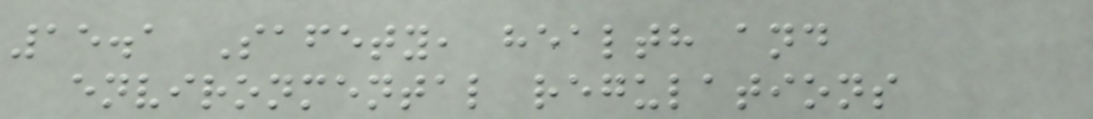15.1 Safety, health and
environmental regulations
